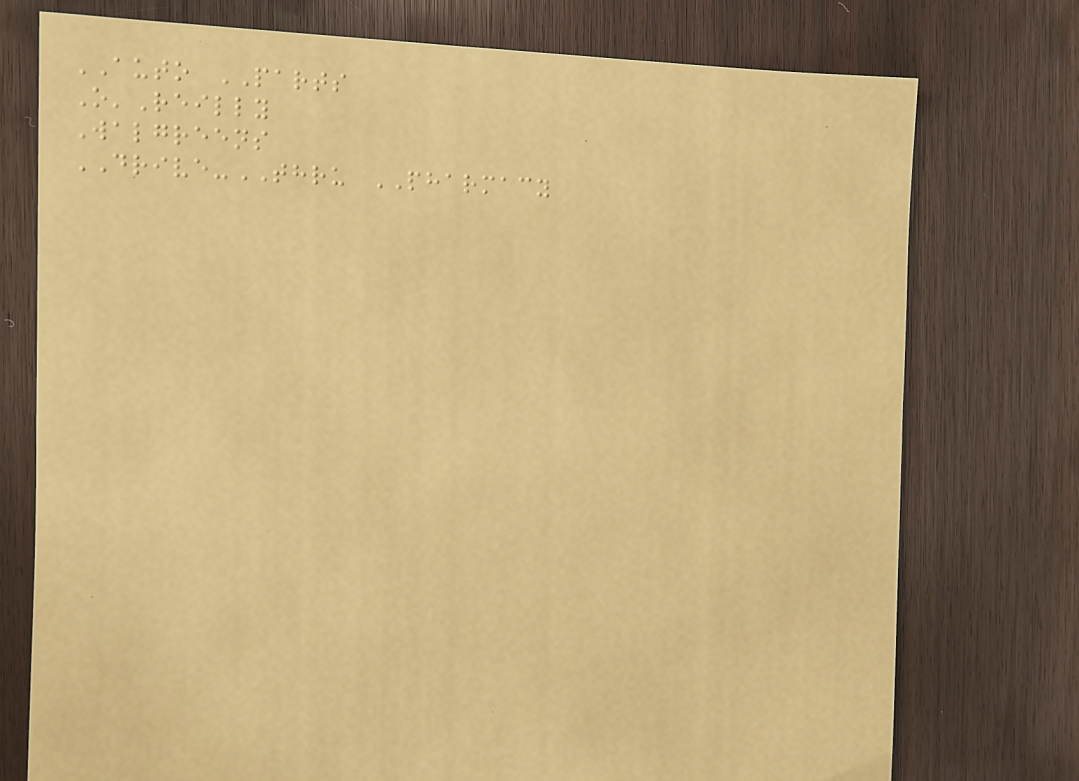AUTO PARTS
O'Reilly
Walgreens
DRIVE-THRU PHARMACY
